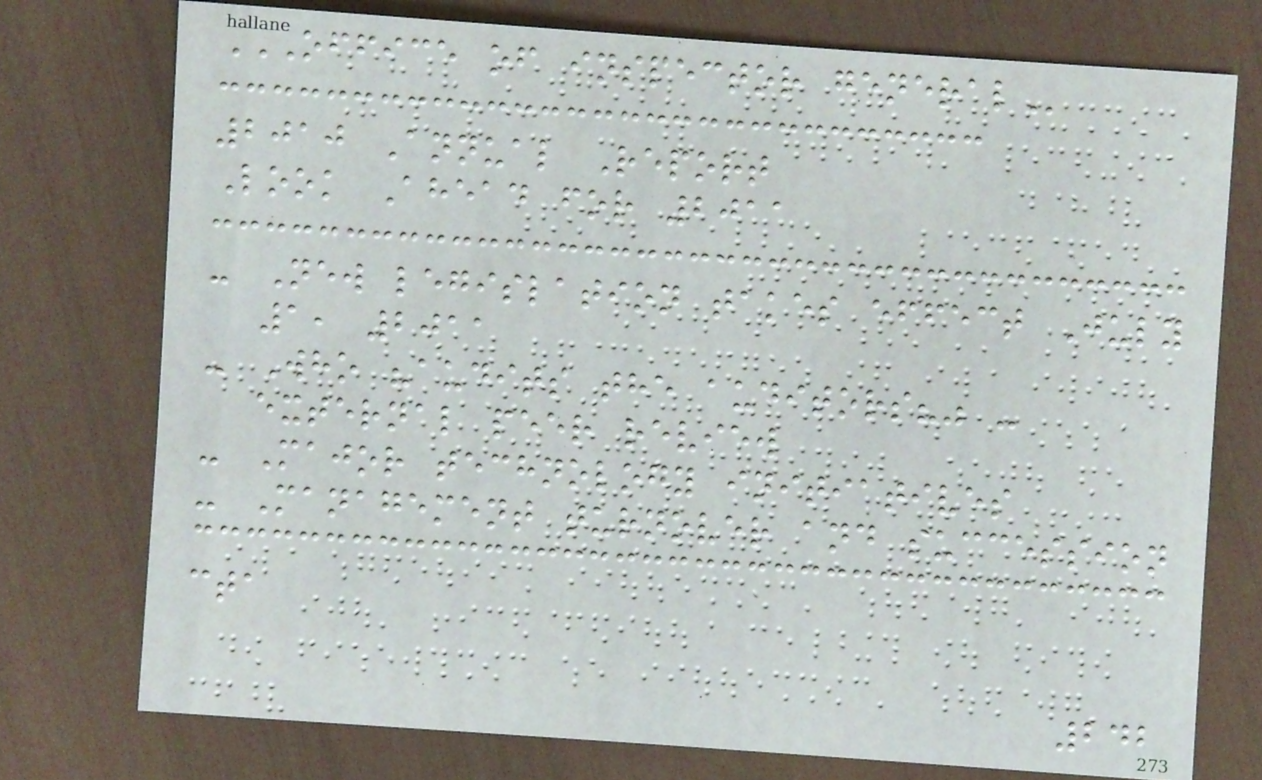OFFICE OF INSPECTOR GENERAL
2010 Annual Report
Look Ahead for 2011
- New legislation takes effect July
1, 2011
- Who "audits the auditors?" -
external peer review
- Major technology initiatives
- Management turnover and succession
cta
242
